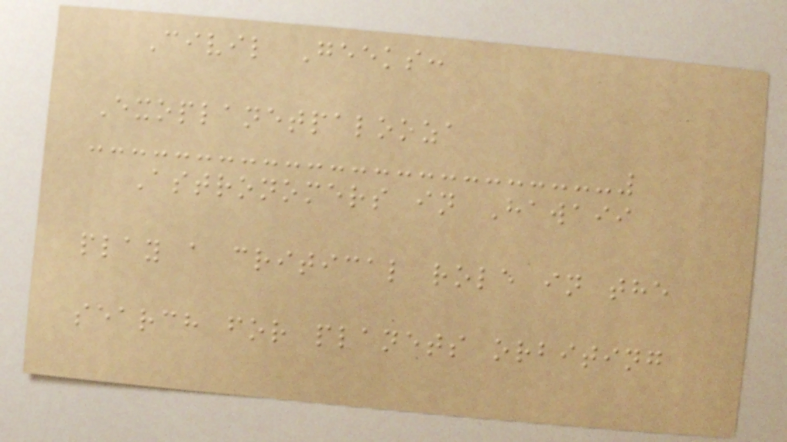Civil Geeks:
Exoplanetpalooza
Astronomers in Hawaii
play a critical role in the
search for planets orbiting
